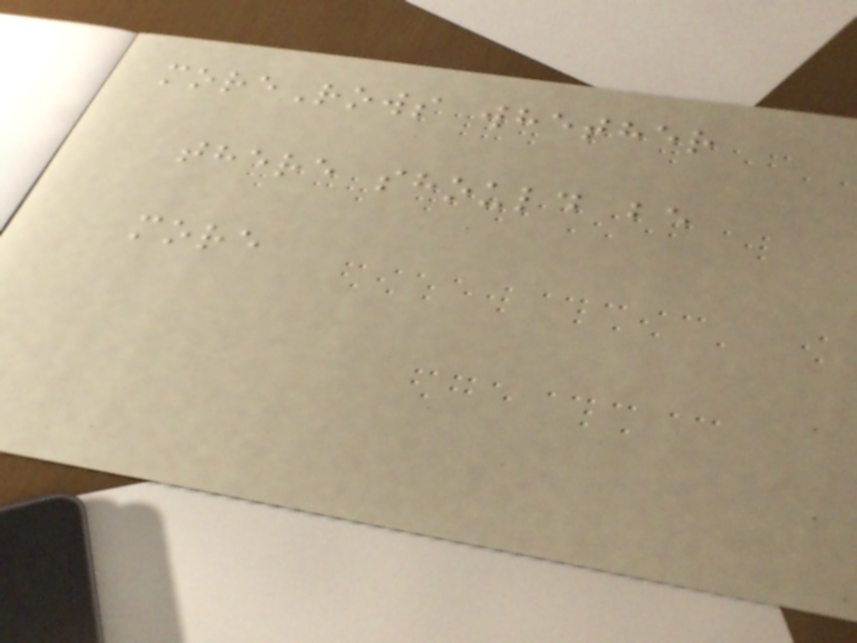moreRows whether
there should be
more
